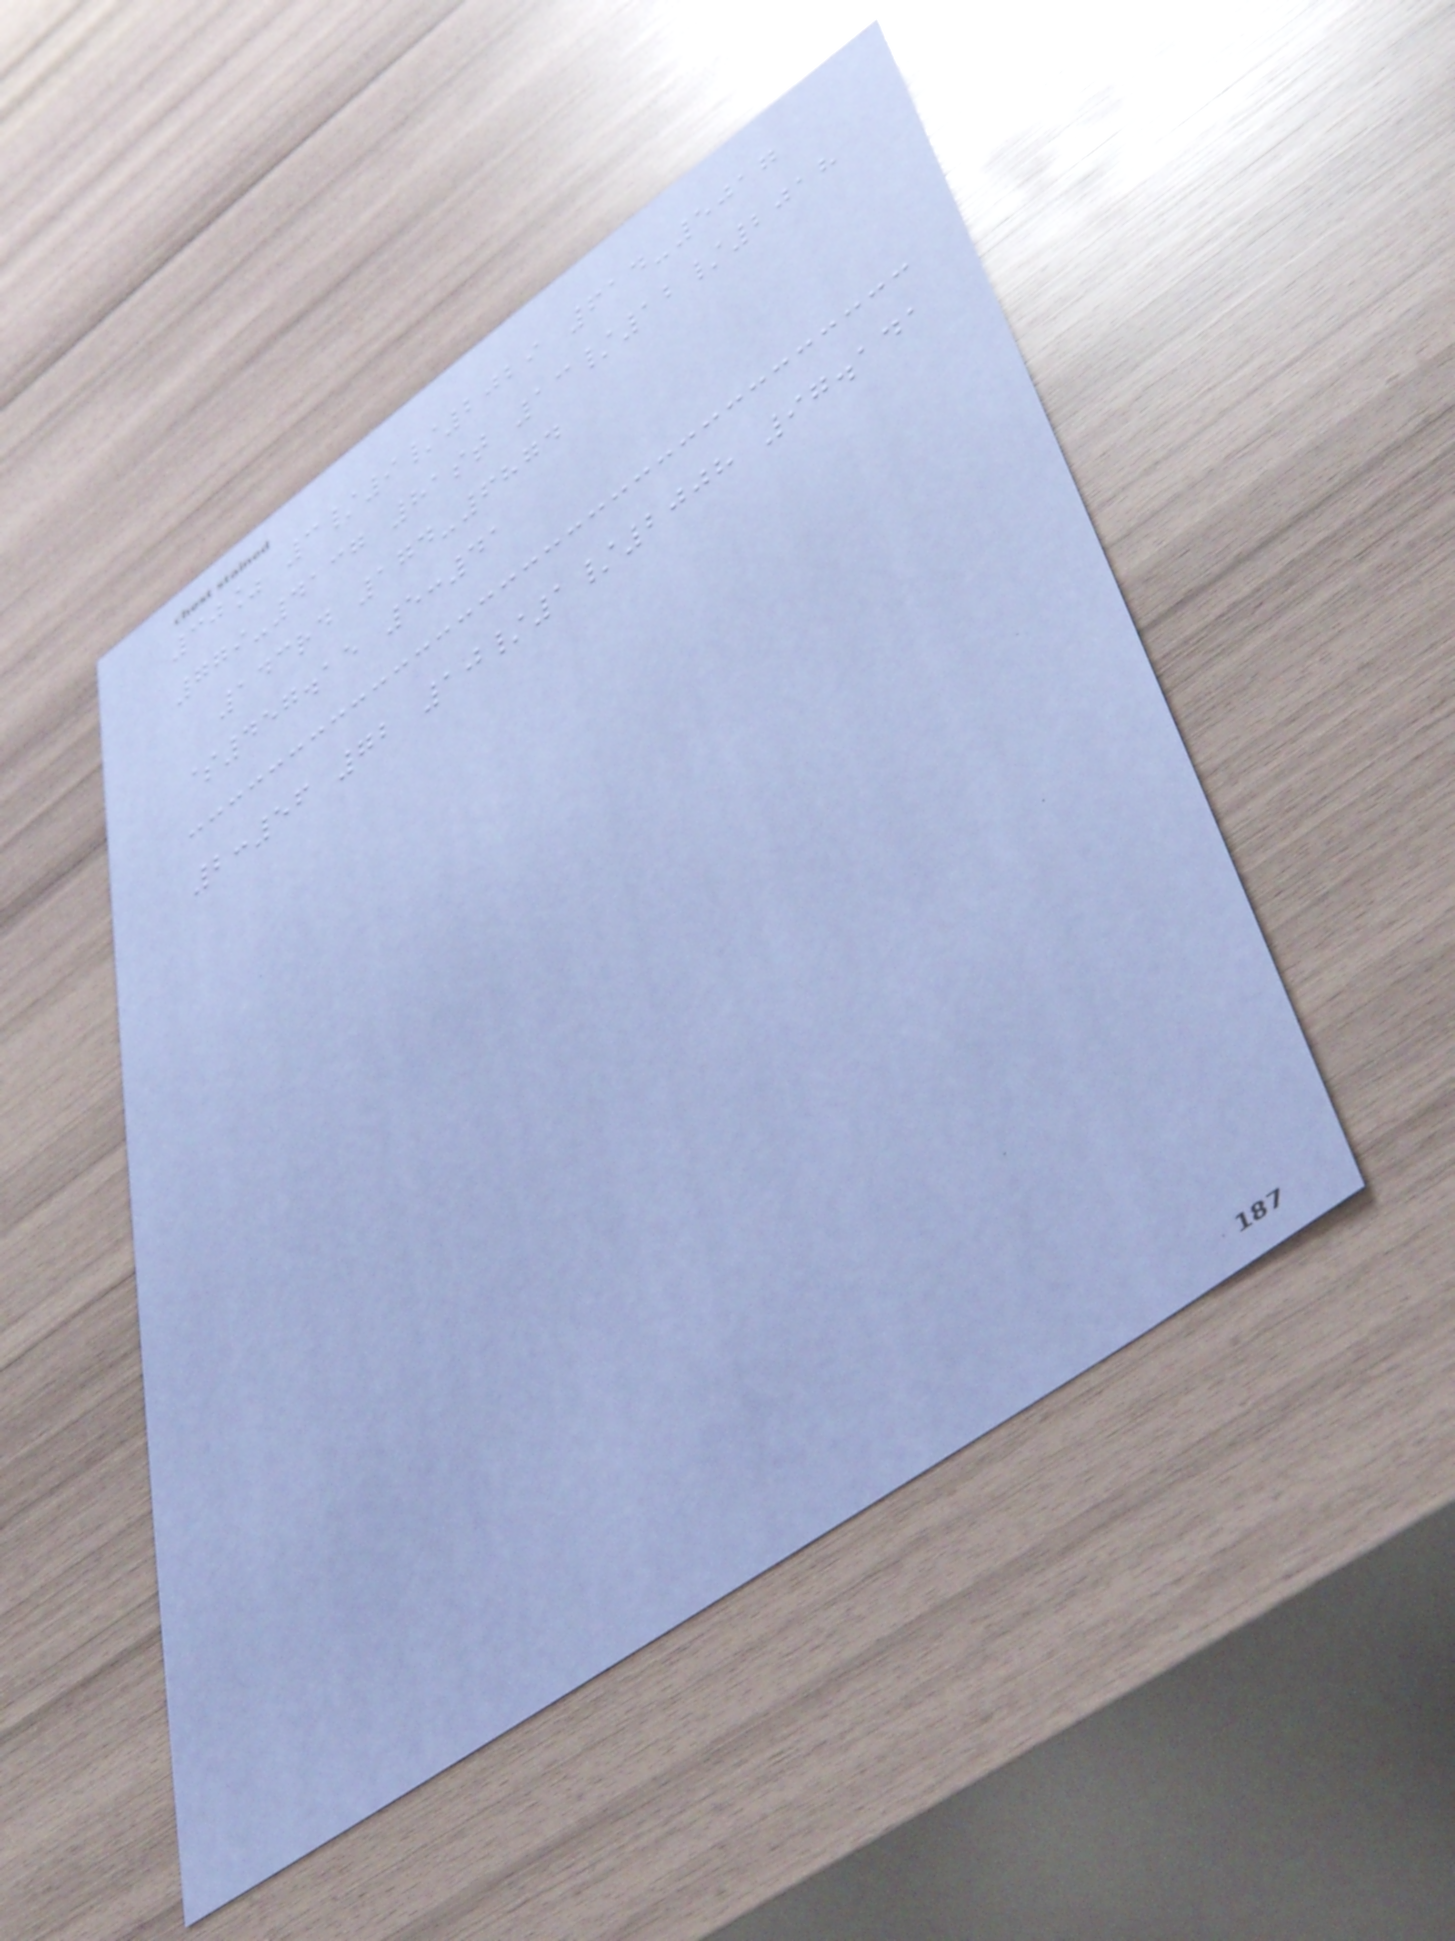30% 3/9/2029 614-5017
779-4137 81st 13/12/2018
143rd 174-6874
$457.15 5:41
2:56 72 10/1/2008 97.141
